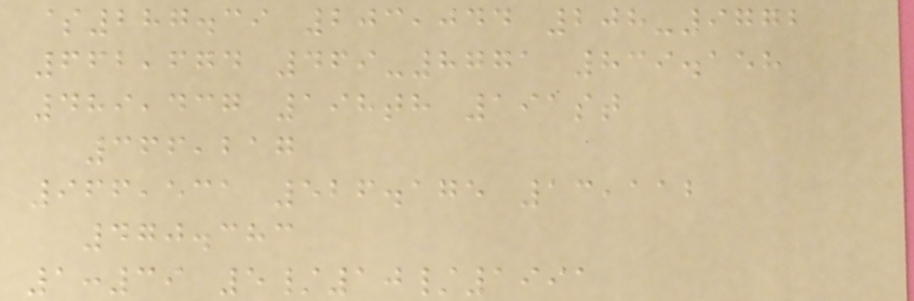$287.39 203,044 208-9772
662,674 469-8771 839.158
489,437 198th 191st
366,217
966,531 526.175 13,112
470.383
1:39 5/10/1991
